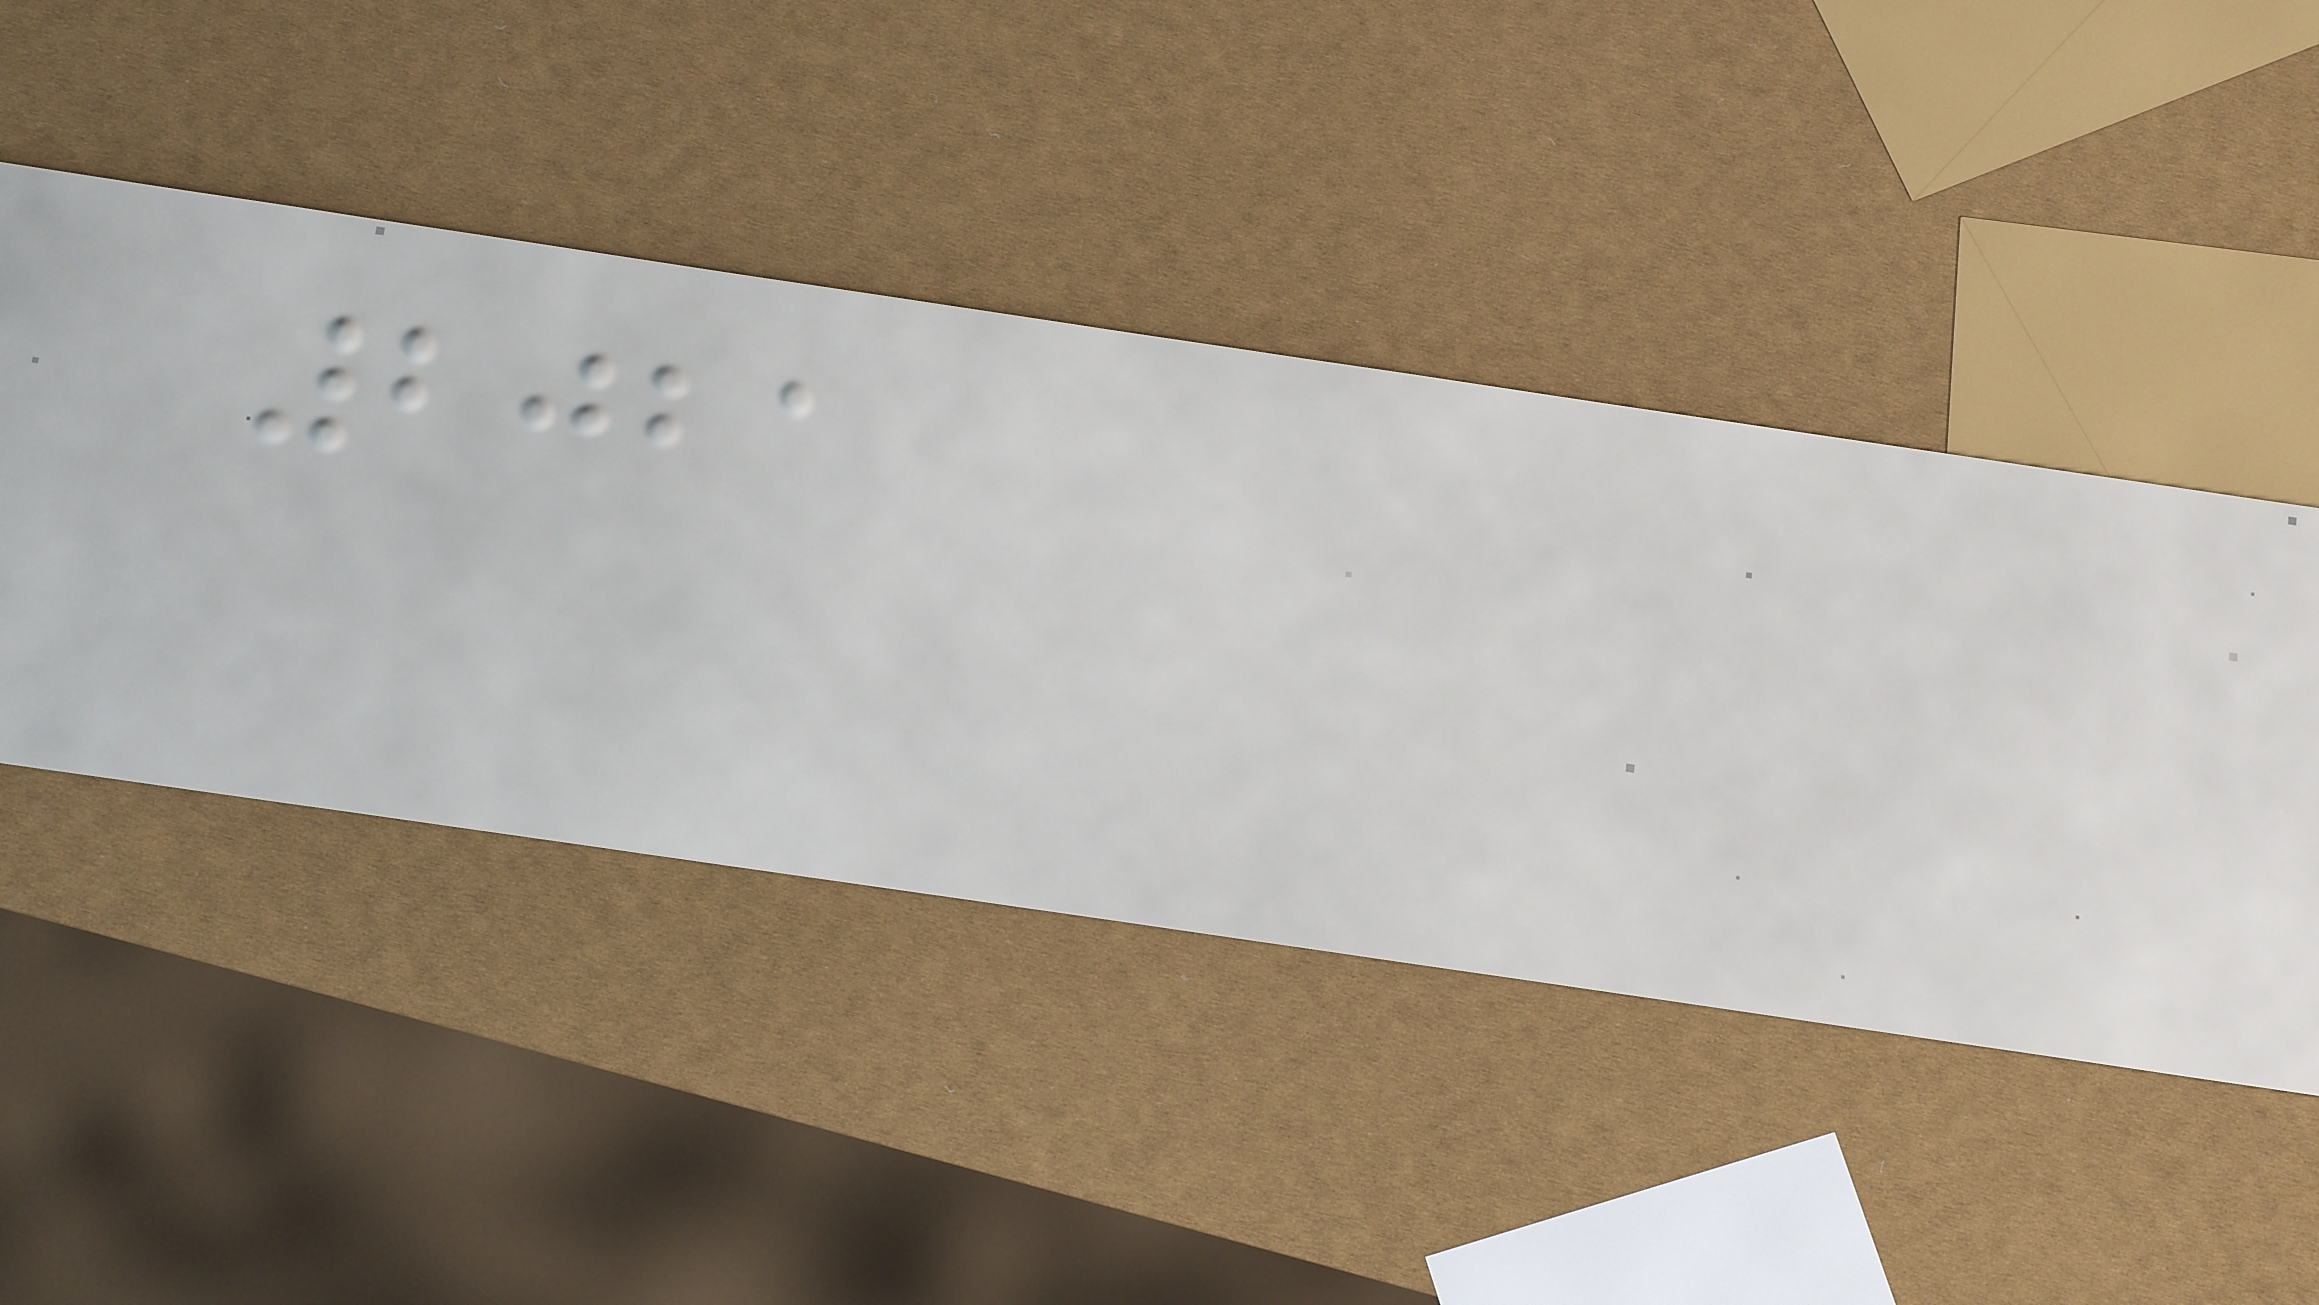2021
